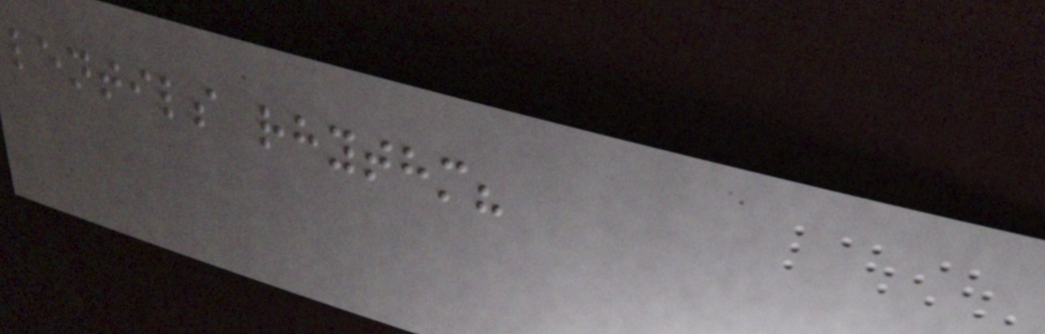lentils rhythm?
